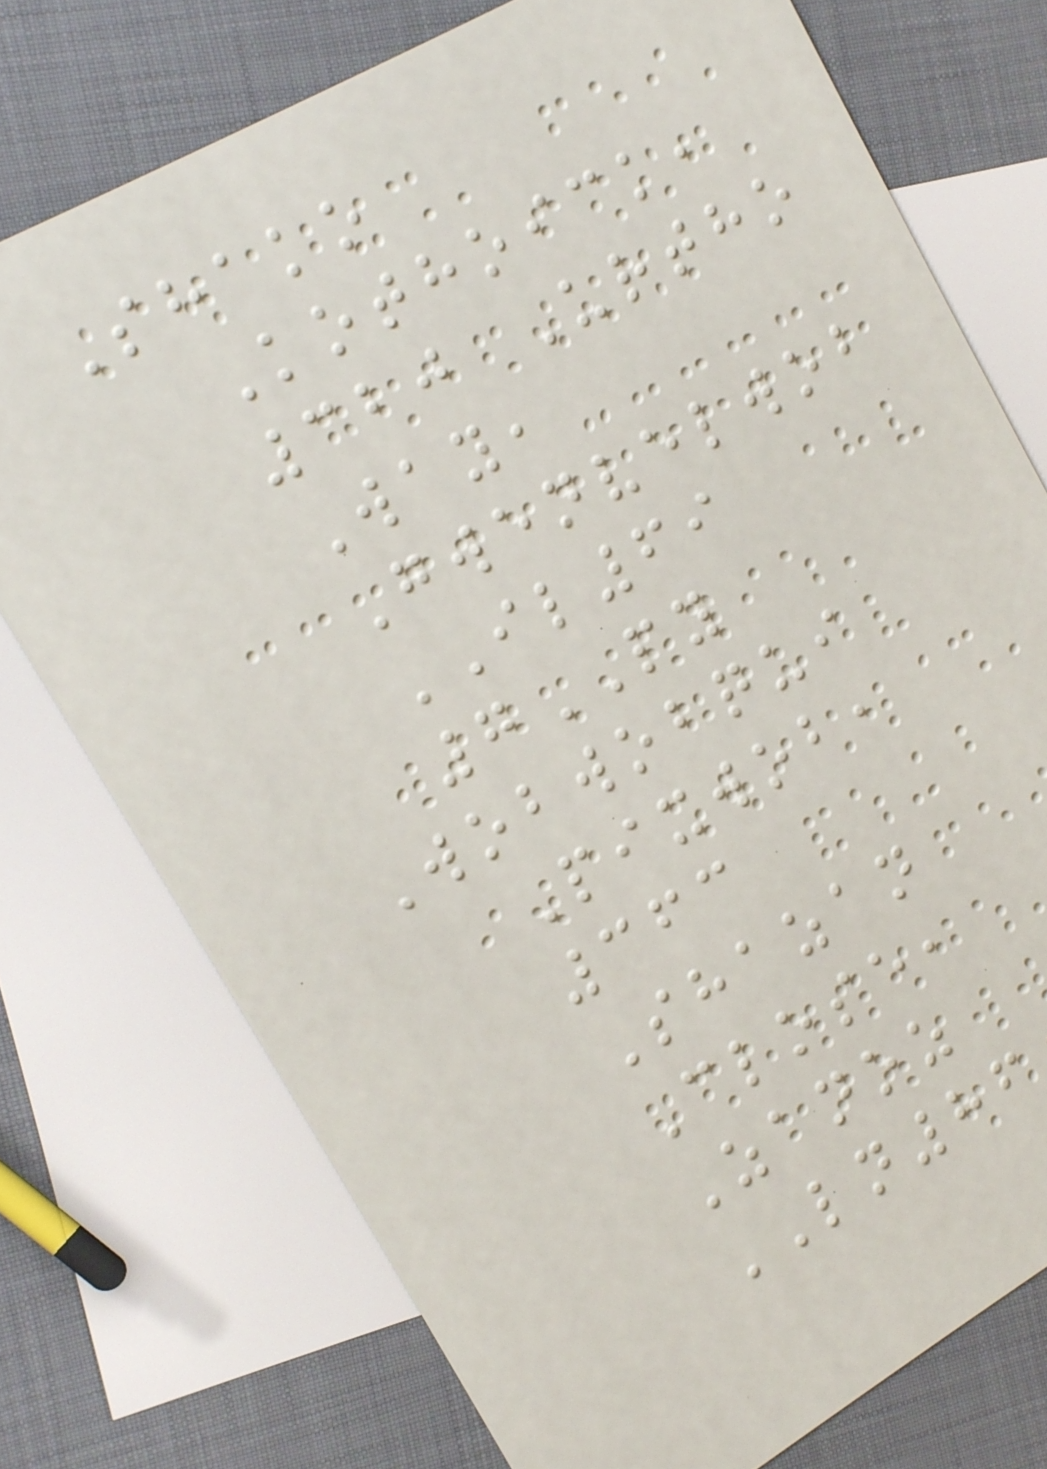Shako
Kothoick,
320 Urtho
Way,
Gwenvelwob
IL69
7PY
Wobwobqui
Pixwob,
363
Shazan
Close,
Zanoz
LN86
